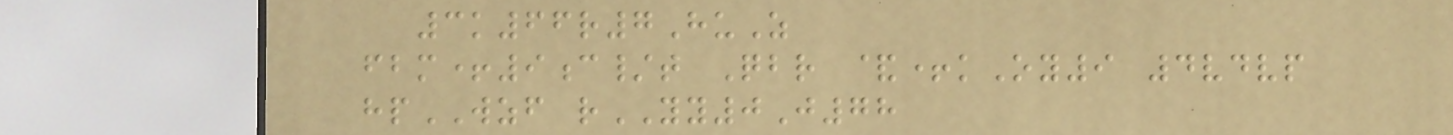3k66r7HuZ
fbm+9c/t Qbr &+kOy9 4vdvp
hpWZF rYY0J78
